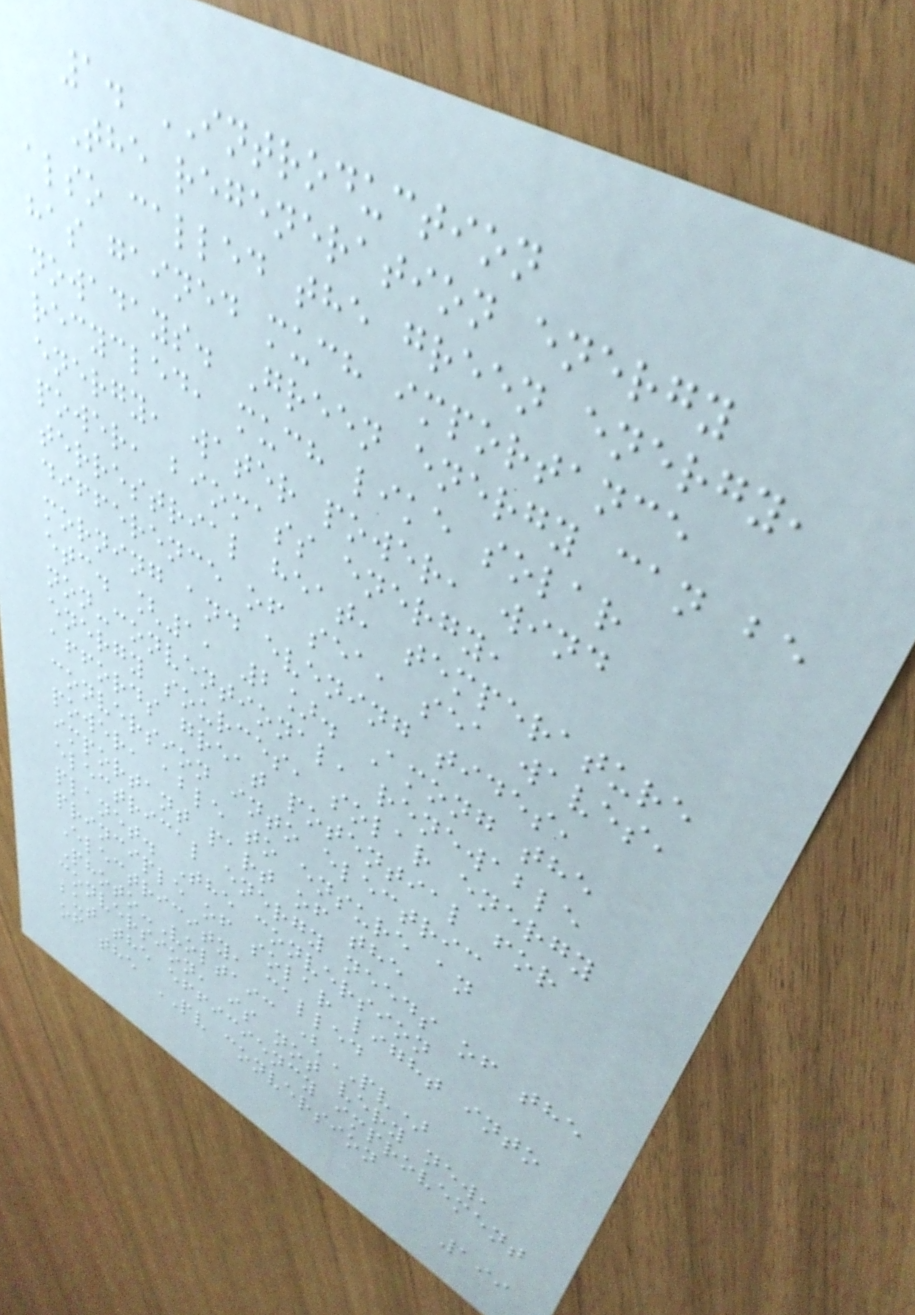1. INTRODUCTION
The regeneration energy
also called the green energy,
has gained much importance
nowadays. Green energy can be
recycled, much like solar
energy, water power, wind
power, biomass energy,
terrestrial heat, temperature
difference of sea, sea waves,
morning and evening tides,
etc. [1, 2]. Among the
non-conventional, renewable
energy sources, solar energy
affords great potential for
conversion into electric
power, able to ensure an
important part of the
electrical energy needs of the
planet. The conversion
principle of solar light into
Electricity, called
Photo-Voltaic (PV)
conversion, is not very new,
but the efficiency improvement
of the PV conversion
199
